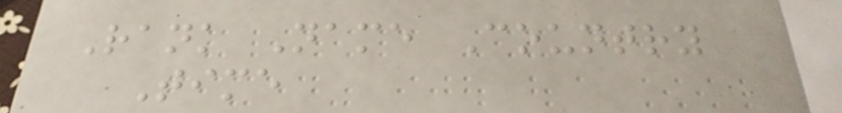Rank Name Country
Time
